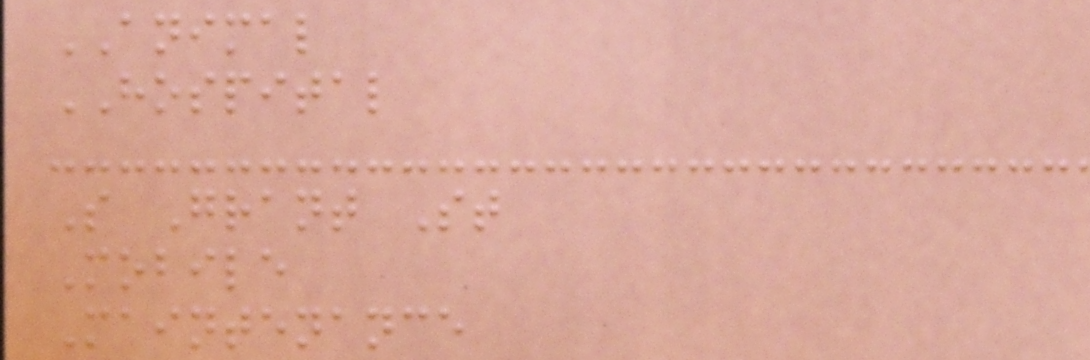ANIMAL
HOSPITAL
S Grant St
Mobile
Maintenance
